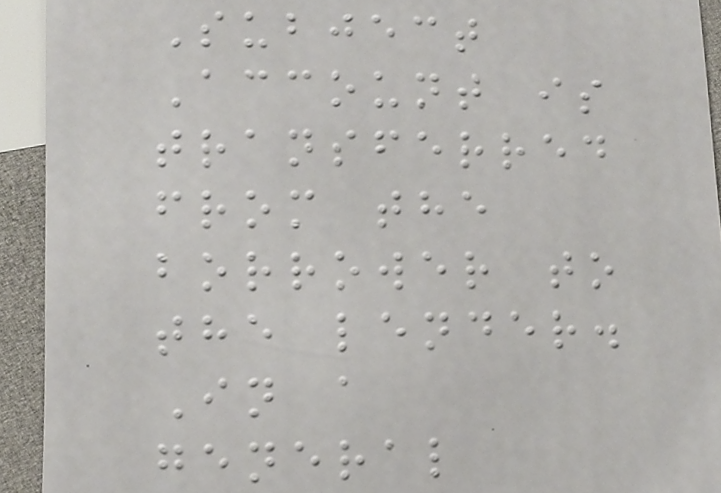Subject
Account is
transferred
from the
borrower to
the lender.
In a
general
